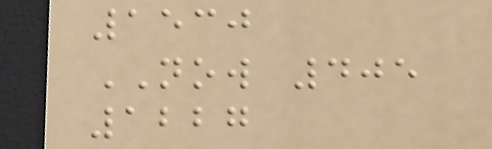1530
NOW 405
1227
